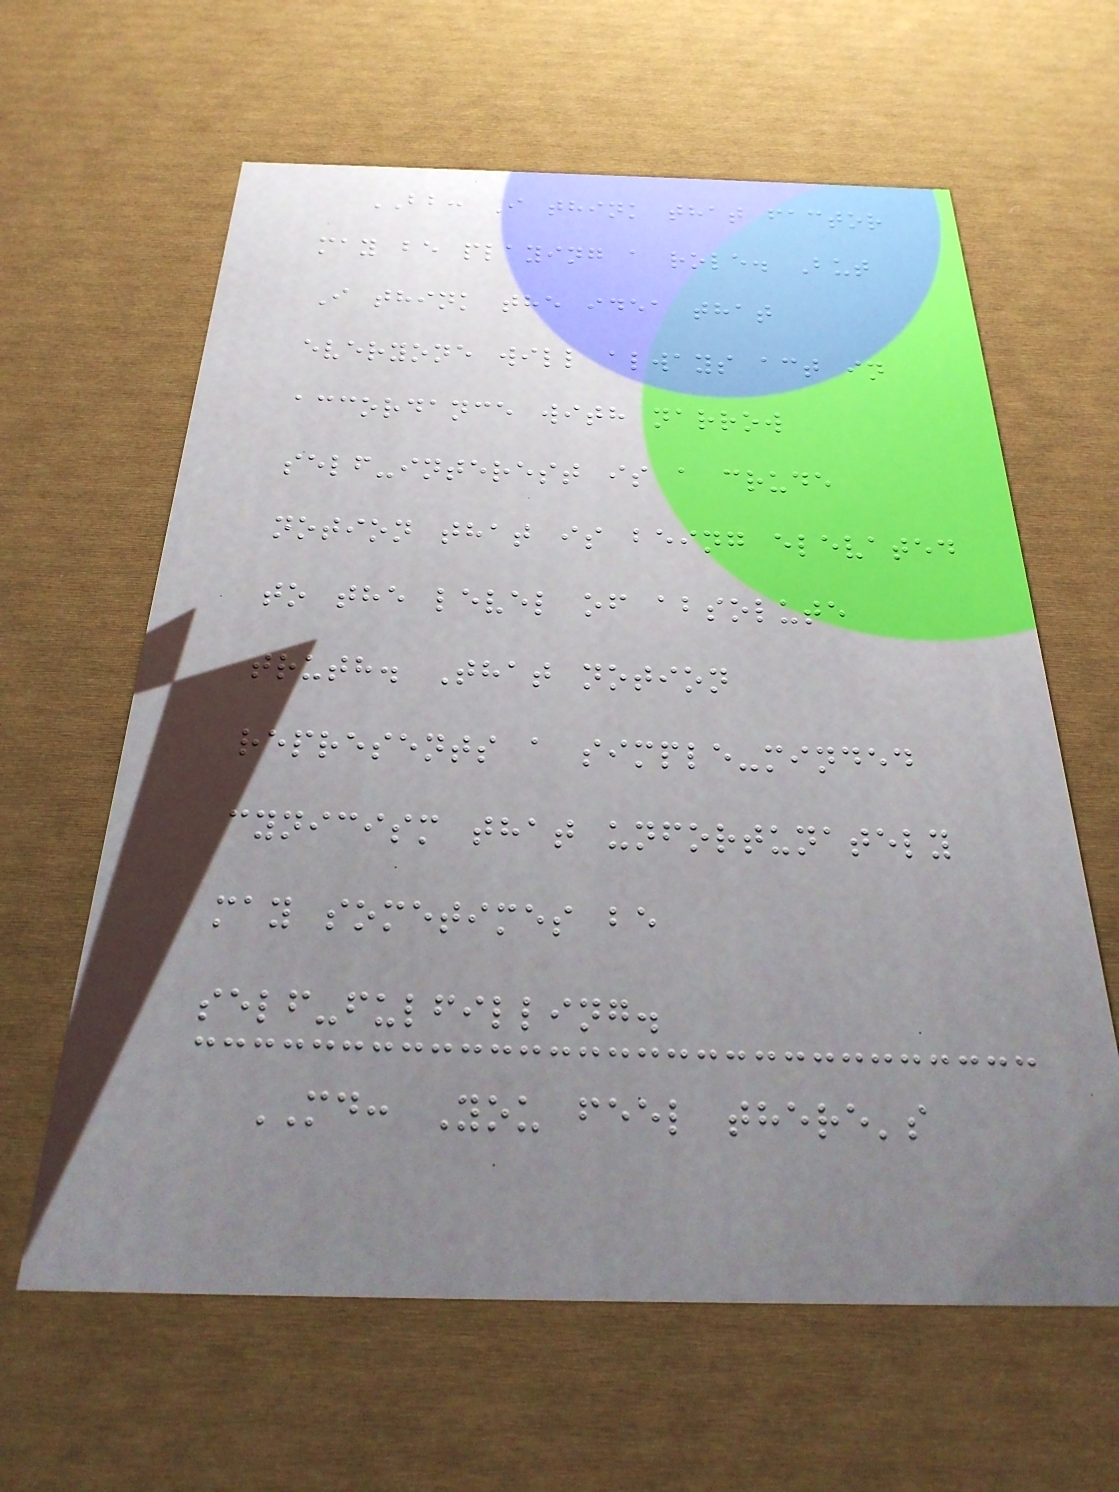BB: I think that factor
may be playing a role. But
I think the idea that
everyone will always act in
accordance with narrow
self-interest is a crude
notion that is being elevated
to the level of absolute
truth. That notion
represents a simple-minded
cynicism that unfortunately
may sometimes be
self-fulfilling.
MD: You feel there's
